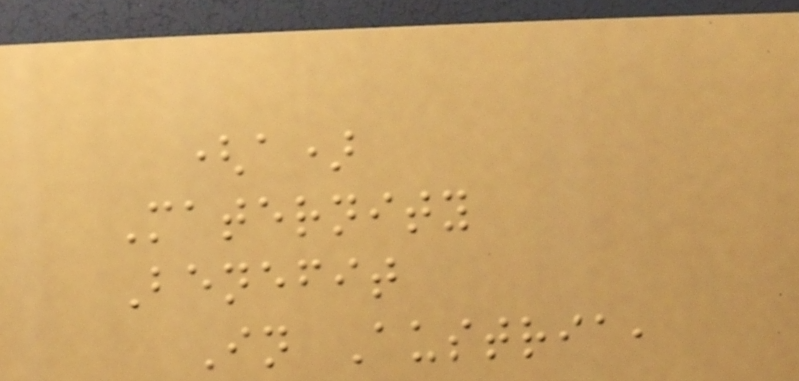(a)
Maternity
Benefit
In Austria,
